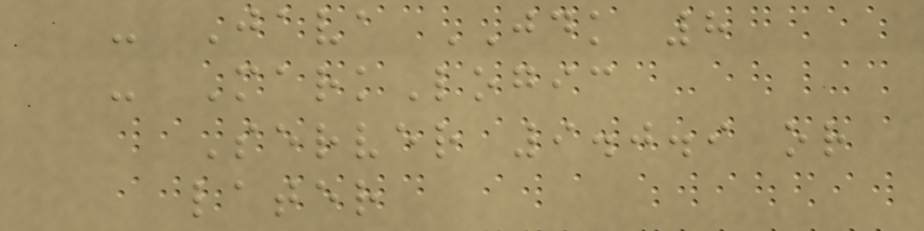- Java JDK 8
- MarkLogic
Server 9.0.9 or
later
